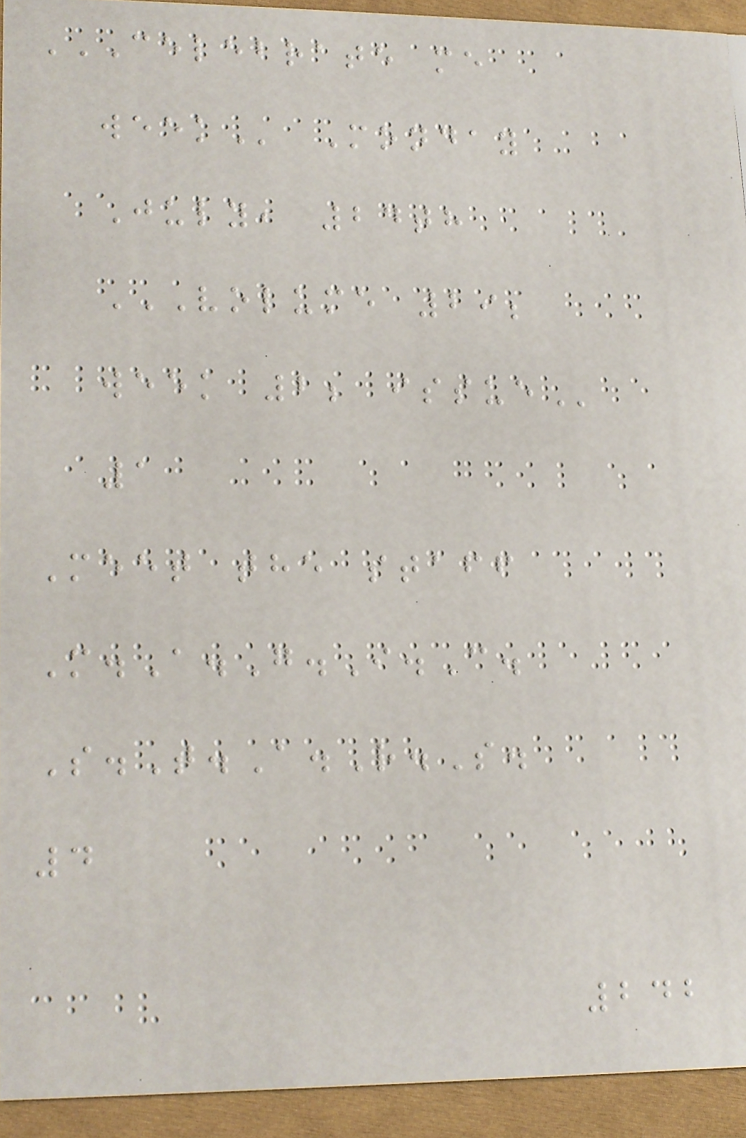CELEBRATE ME
WEEK Monday
July, 24th
VOLUME 29;
WEEK 2; ISSUE
1
Meet the staff
M.A.G.I.C.
S.T.A.R.S.
4
242
